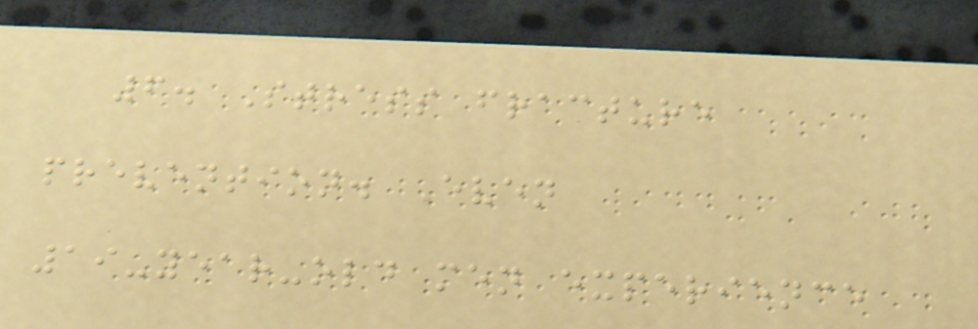6. Stress fracture
prevention. Even
19-year-old men experience
